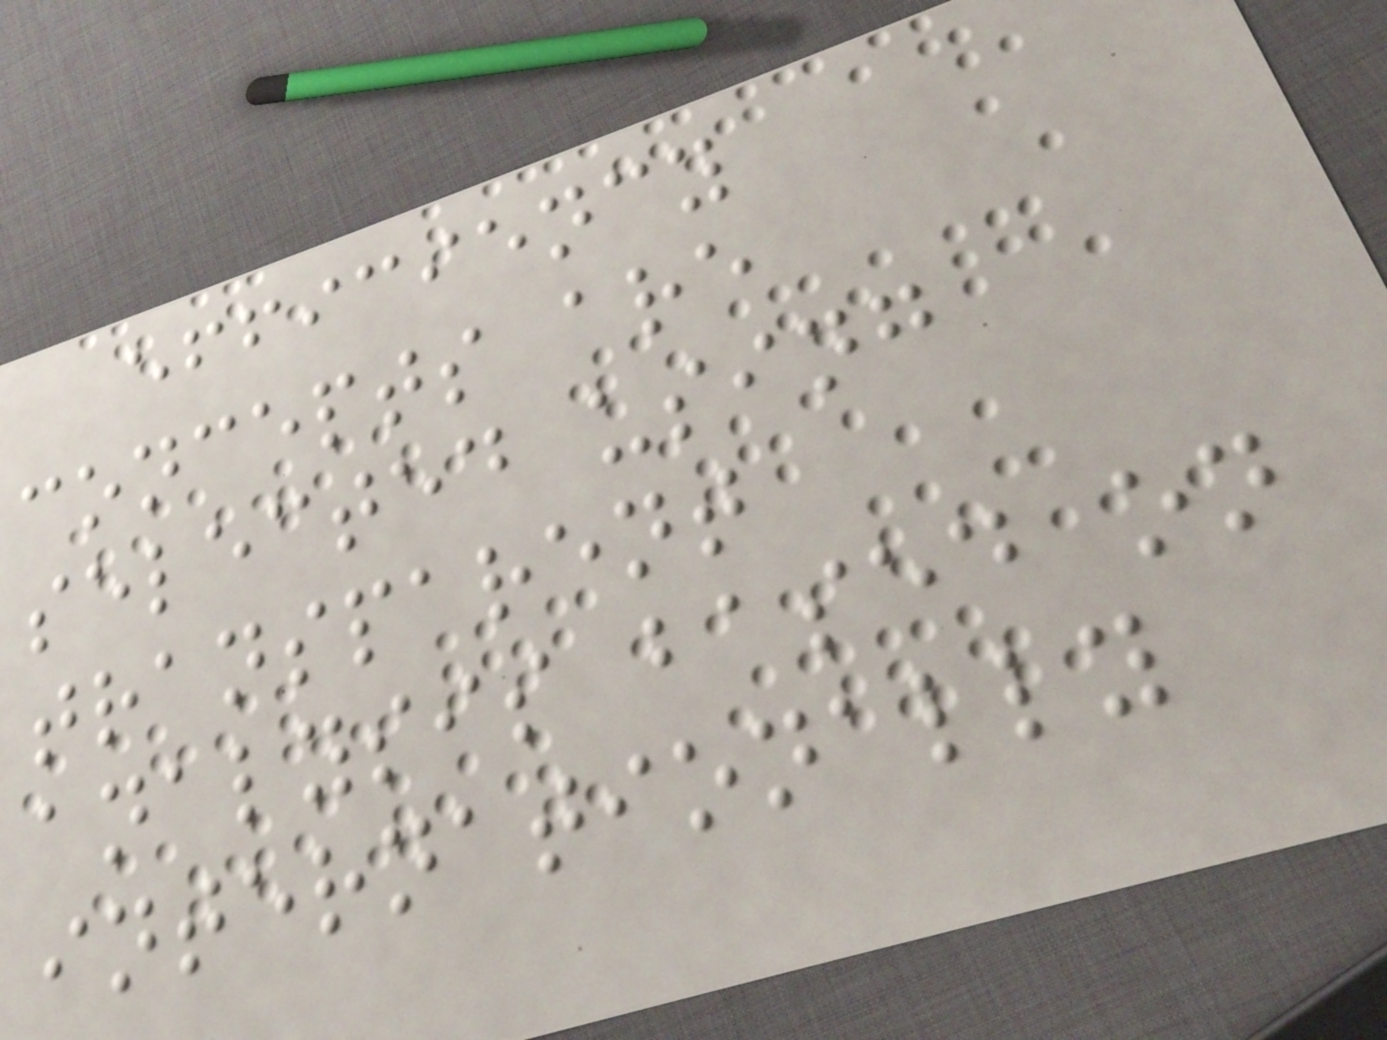efficiency
concepts are
selected using
transparent
analysis based on
internationally
